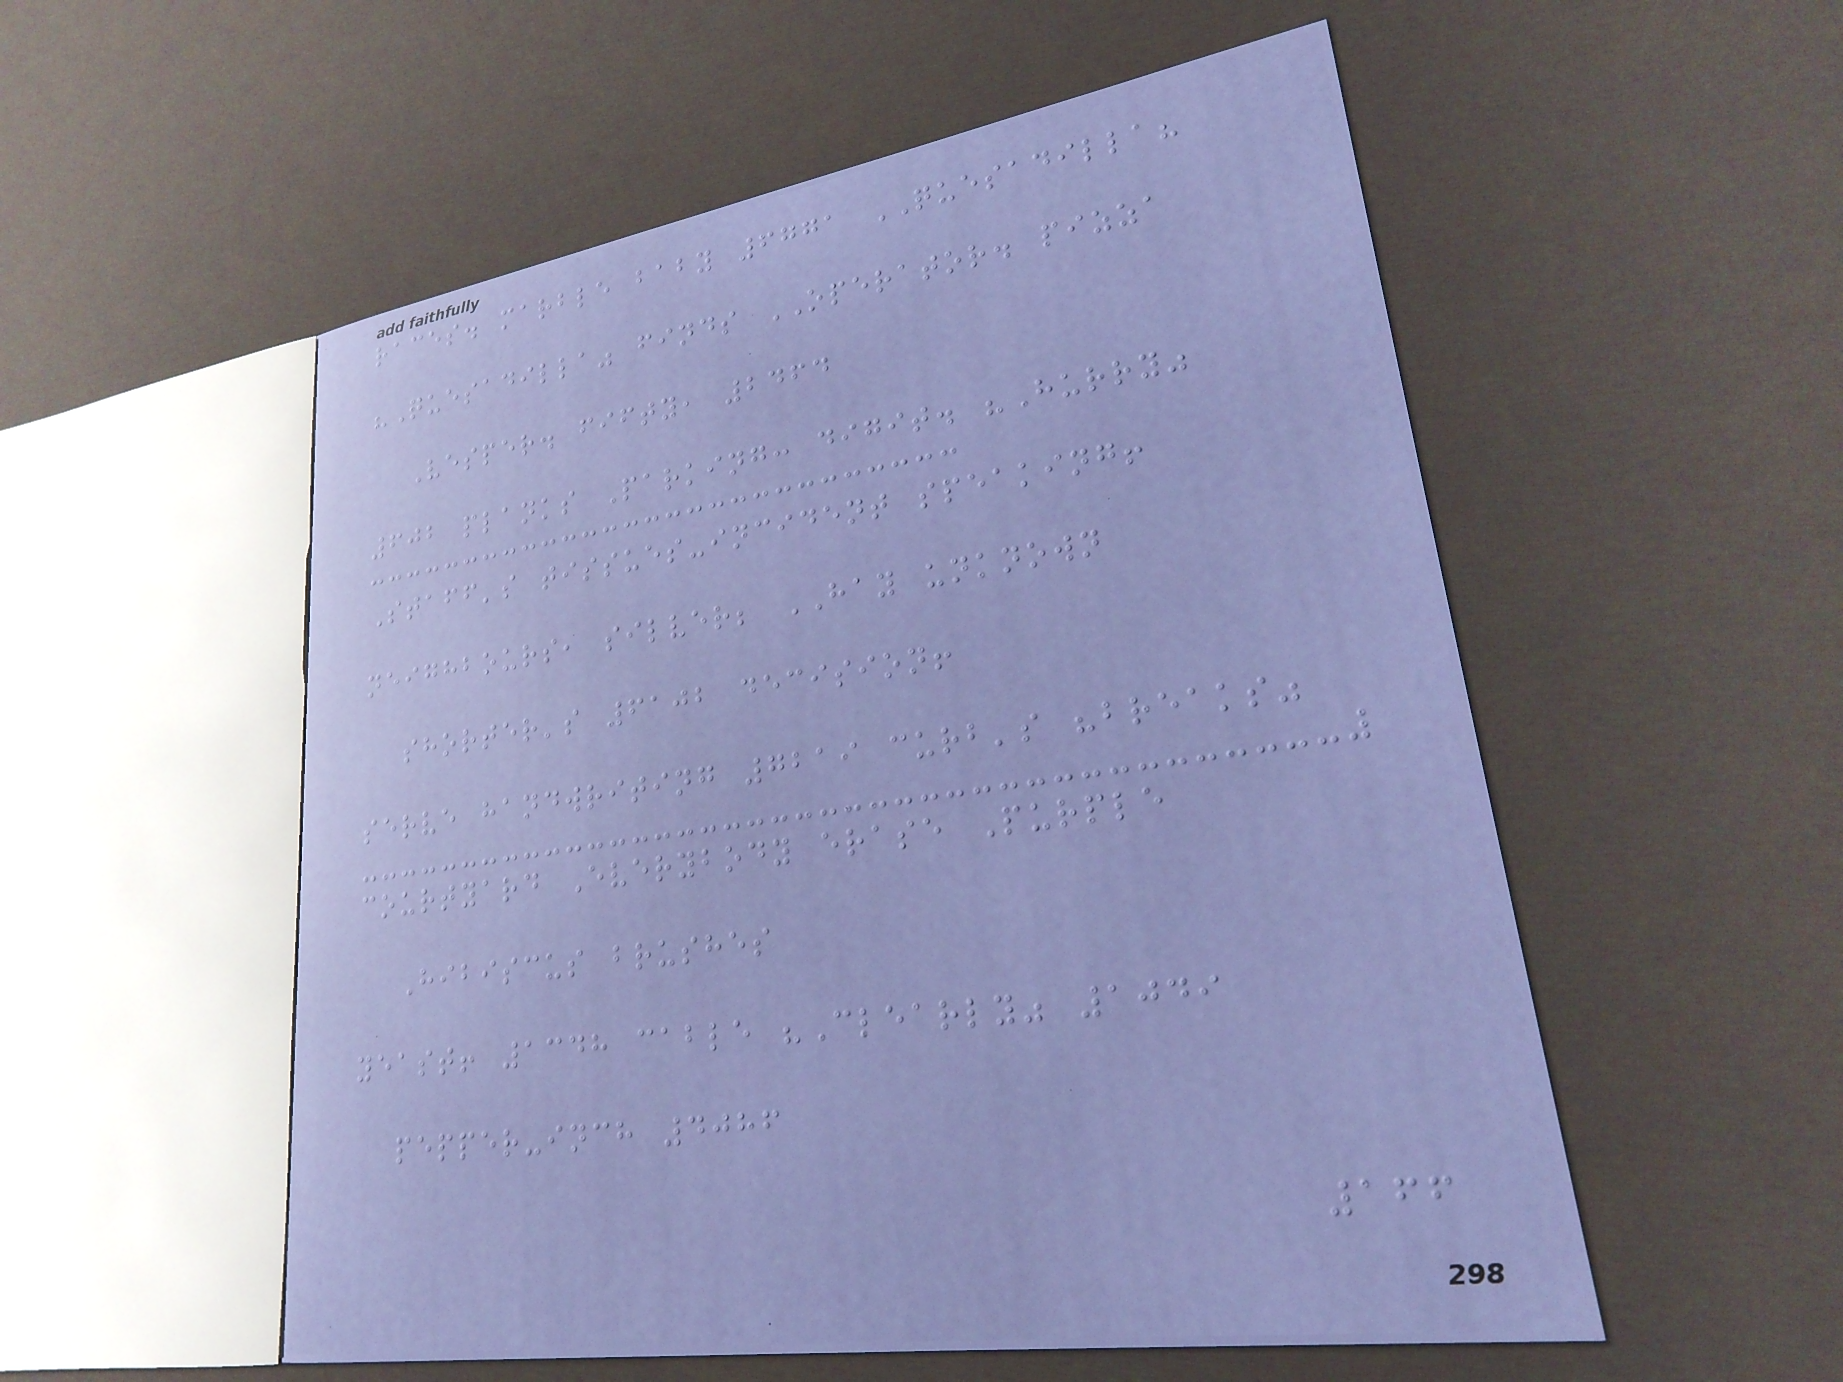races. marble baby 6771 QUESADILLA?
"Quesadilla" finds OPERATOR. pizza
Vesper. fifty, 2464
602 planks Parking: digit. "Hurry"
Staff's tissues-incident speaking!
neighbours, silver; HAY unknown
shorter's 6102 decision!
serve handwriting 7219 curb's "breaks"
courtyard Everybody erase Purple
Hibiscus brushes
yeast! 1348 cable "Clearly" 1049
pepper-inch 4086
166
